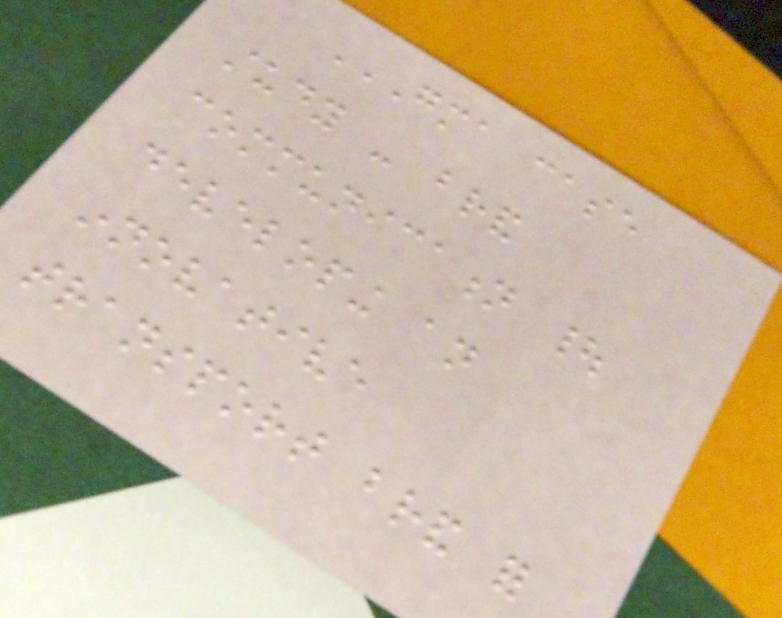GMA CASE
STUDY - BRAND
COMMUNICATION |
DEVELOPING AN
INNOVATIVE
TRANSPORT BRAND FOR
